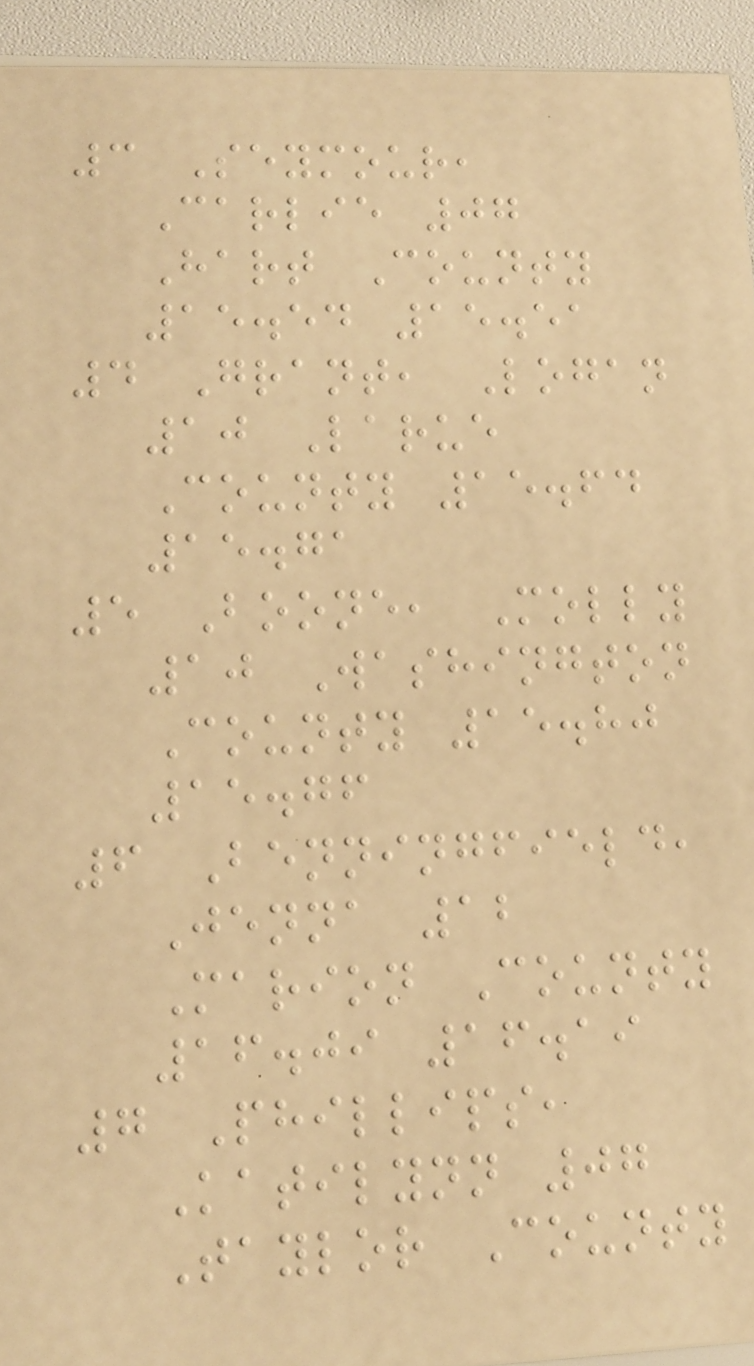3 Seymour,
Carlie 07
Hart County
15.54 15.51
4 Grant, Logan
10 Larue
County 15.64
15.71
5 Boone, Molly
10 Washington
County 15.80
15.76
6 Benningfield,
Jenna 12
Marion County
16.09 16.19
7 Phillips,
Katilynn 07
Taylor County
